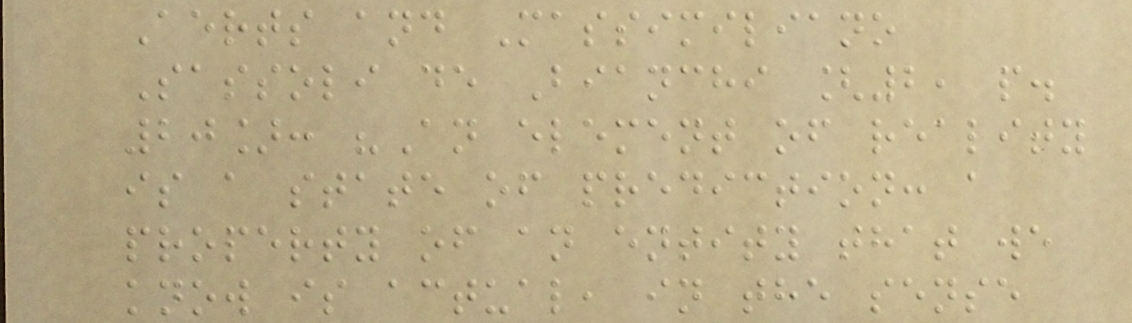Aerts and Massimiliano
Sassoli de Bianchi [2, p.
20]: "An element of reality
is a state of prediction: a
property of an entity that we
know is actual, in the sense
